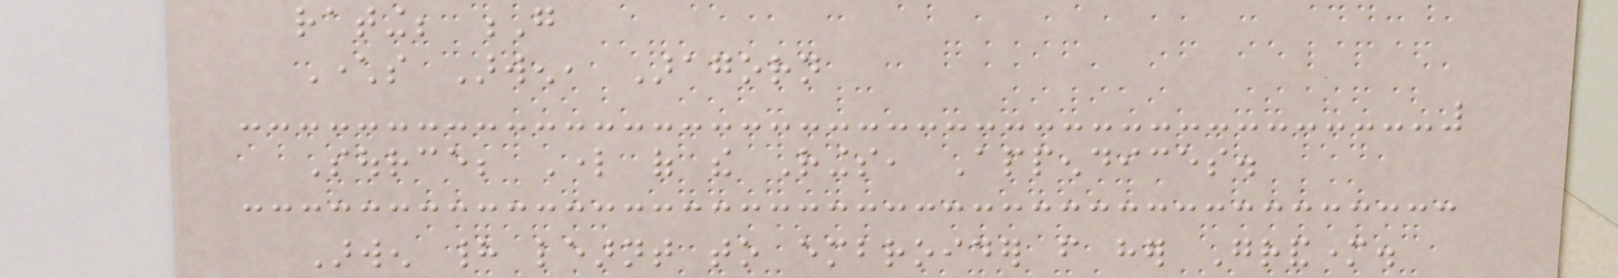rating; G
Characters Arwen, Aragorn
Source; Lord of the Rings, Appendices.
Arwen had learnt to embroider from her Grandmother.
